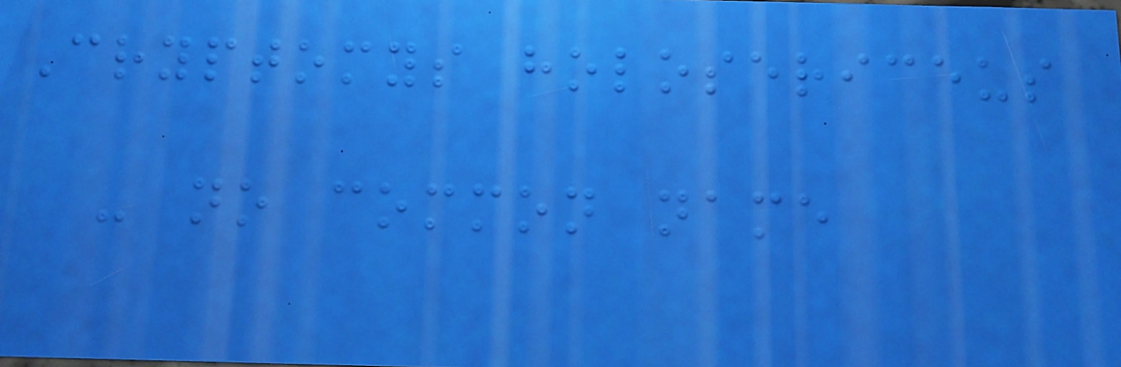Cryptomys holosericeus
- no common name
